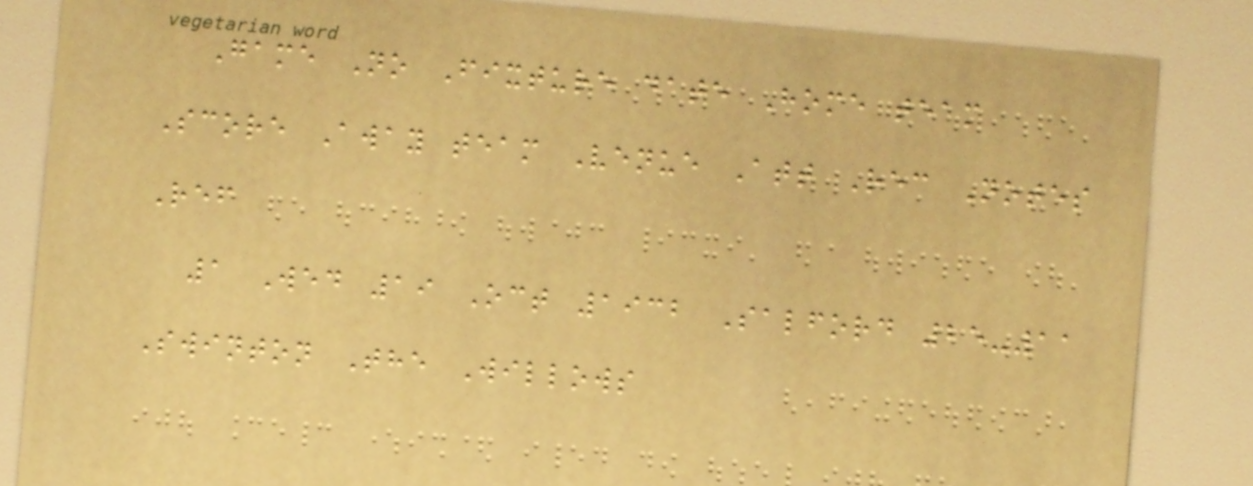Game No Fixture date Home team
Score Away team Venue Att Rec Notes
Ref
1 Wed 19 Oct 1932 Salford 25-11
Swinton The Willows
